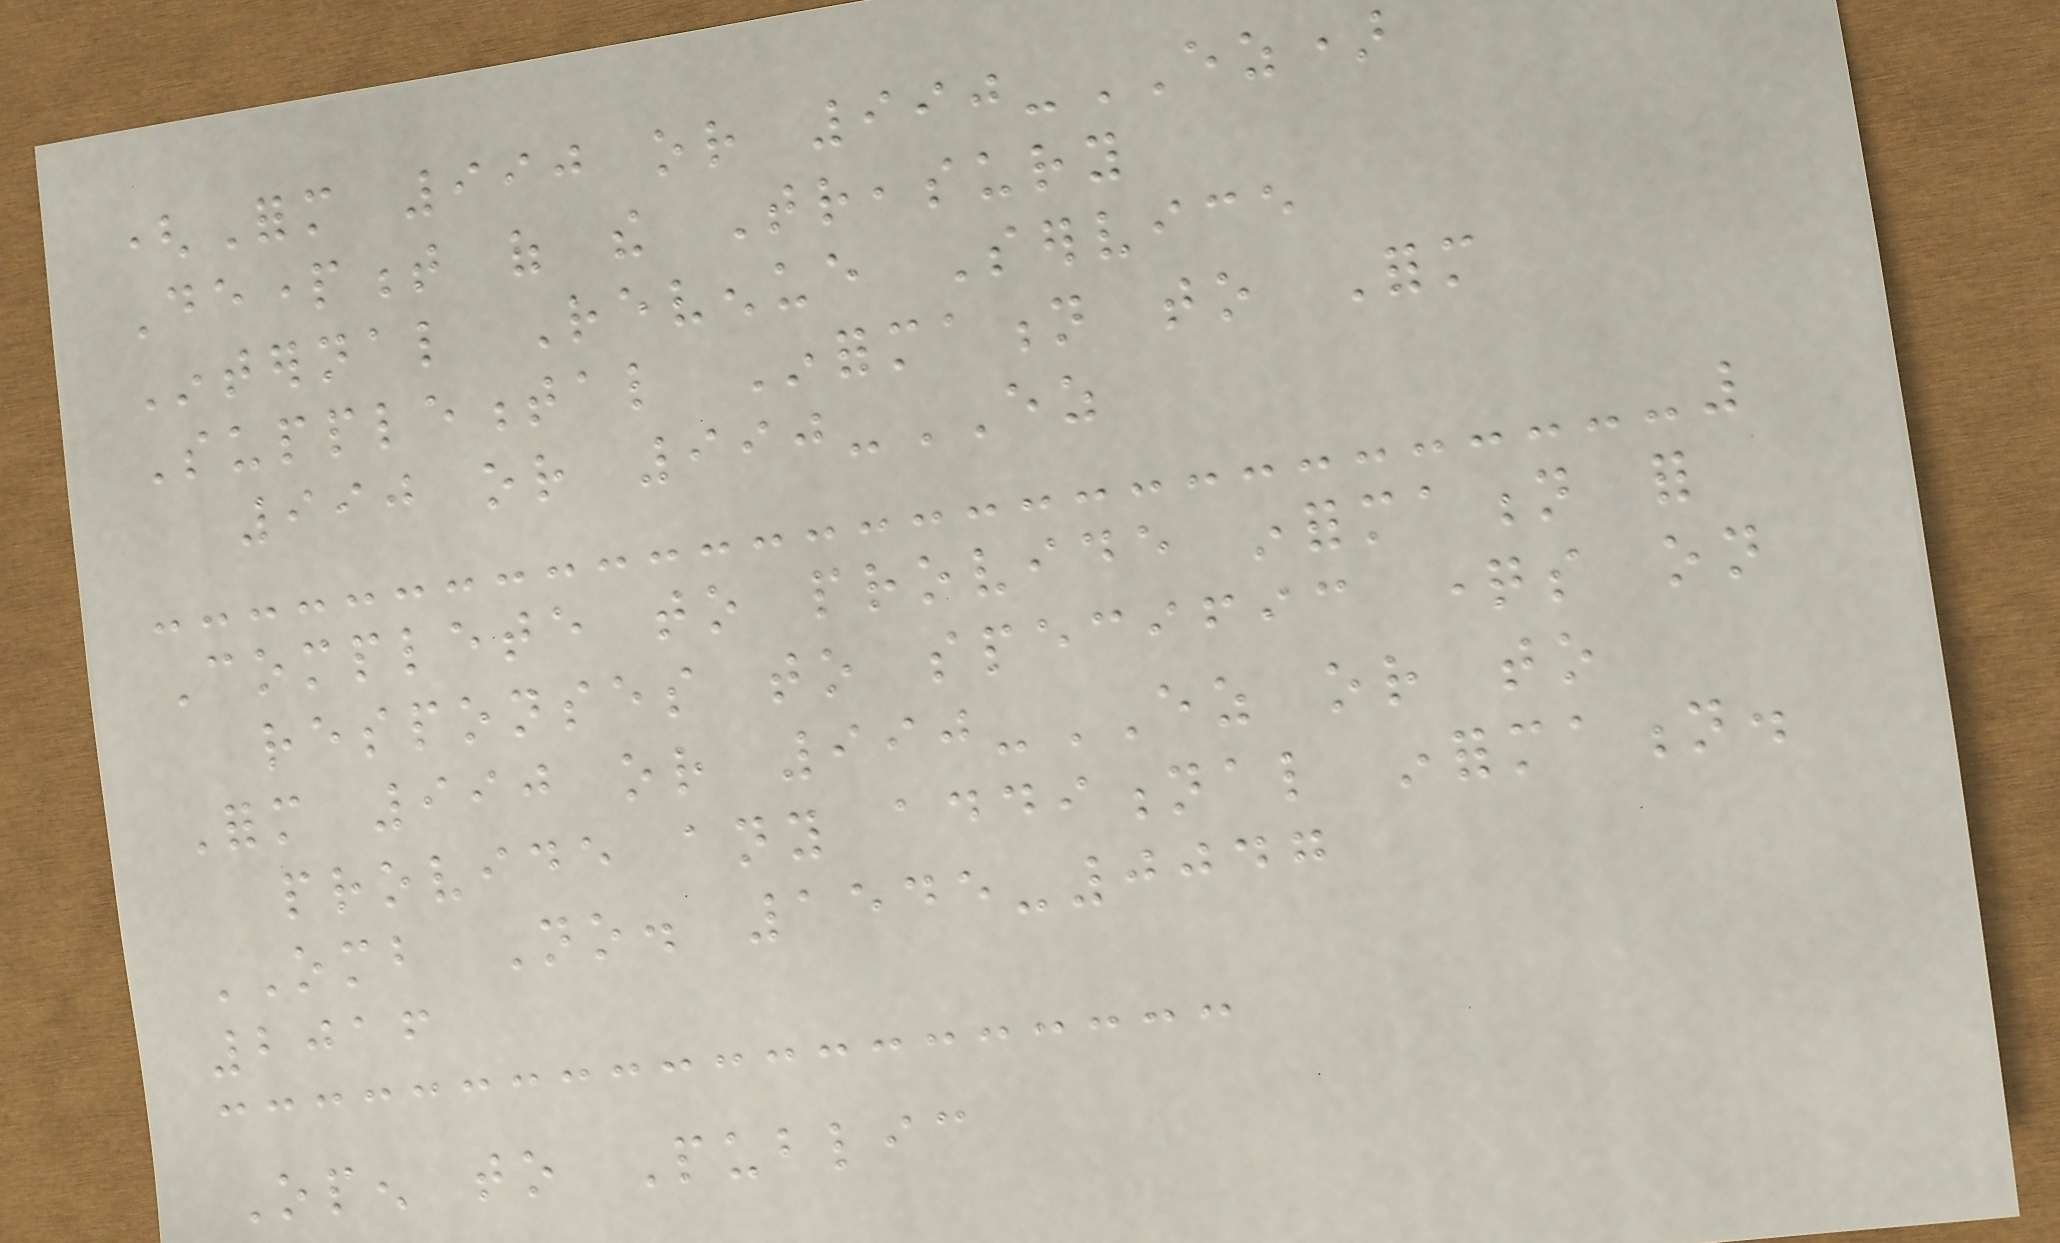(Form 990 or 990-EZ)
Department of the Treasury
Internal Revenue Service
Supplemental Information to Form
990 or 990-EZ
Complete to provide information for
responses to specific questions on
Form 990 or 990-EZ or to
provide any additional information.
OMB No. 1545-0047
2016
Open to Public
